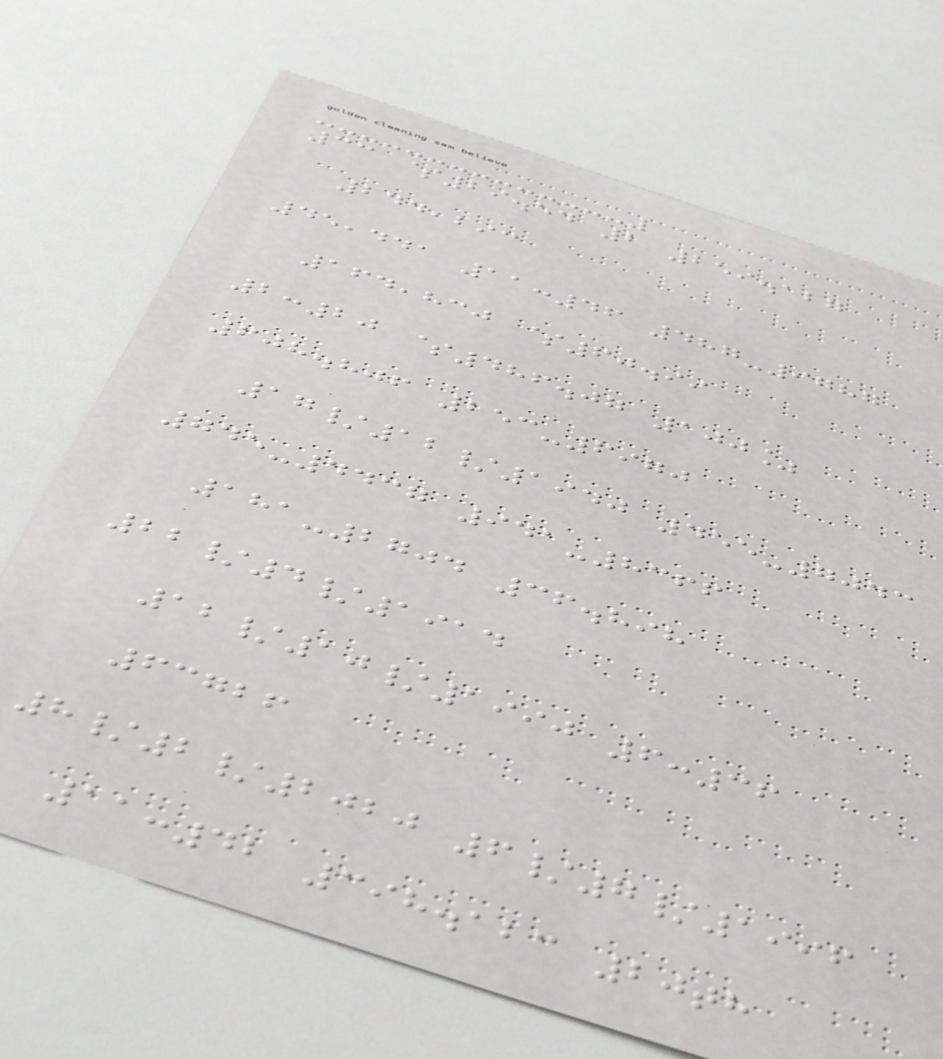33 $29.54 2 259.127
244,293
45,441 11:46 487-9787
164,830 $60.99
2:20 $486.07 100%
608.806 253-6970
17/12/1940 455-7043
745-4437 941-8366
181-2704 36.898
22/4/1914
12/10/1990 6:36
63726
8/2/2020 6/7/1996
11:42 398.123 20th
